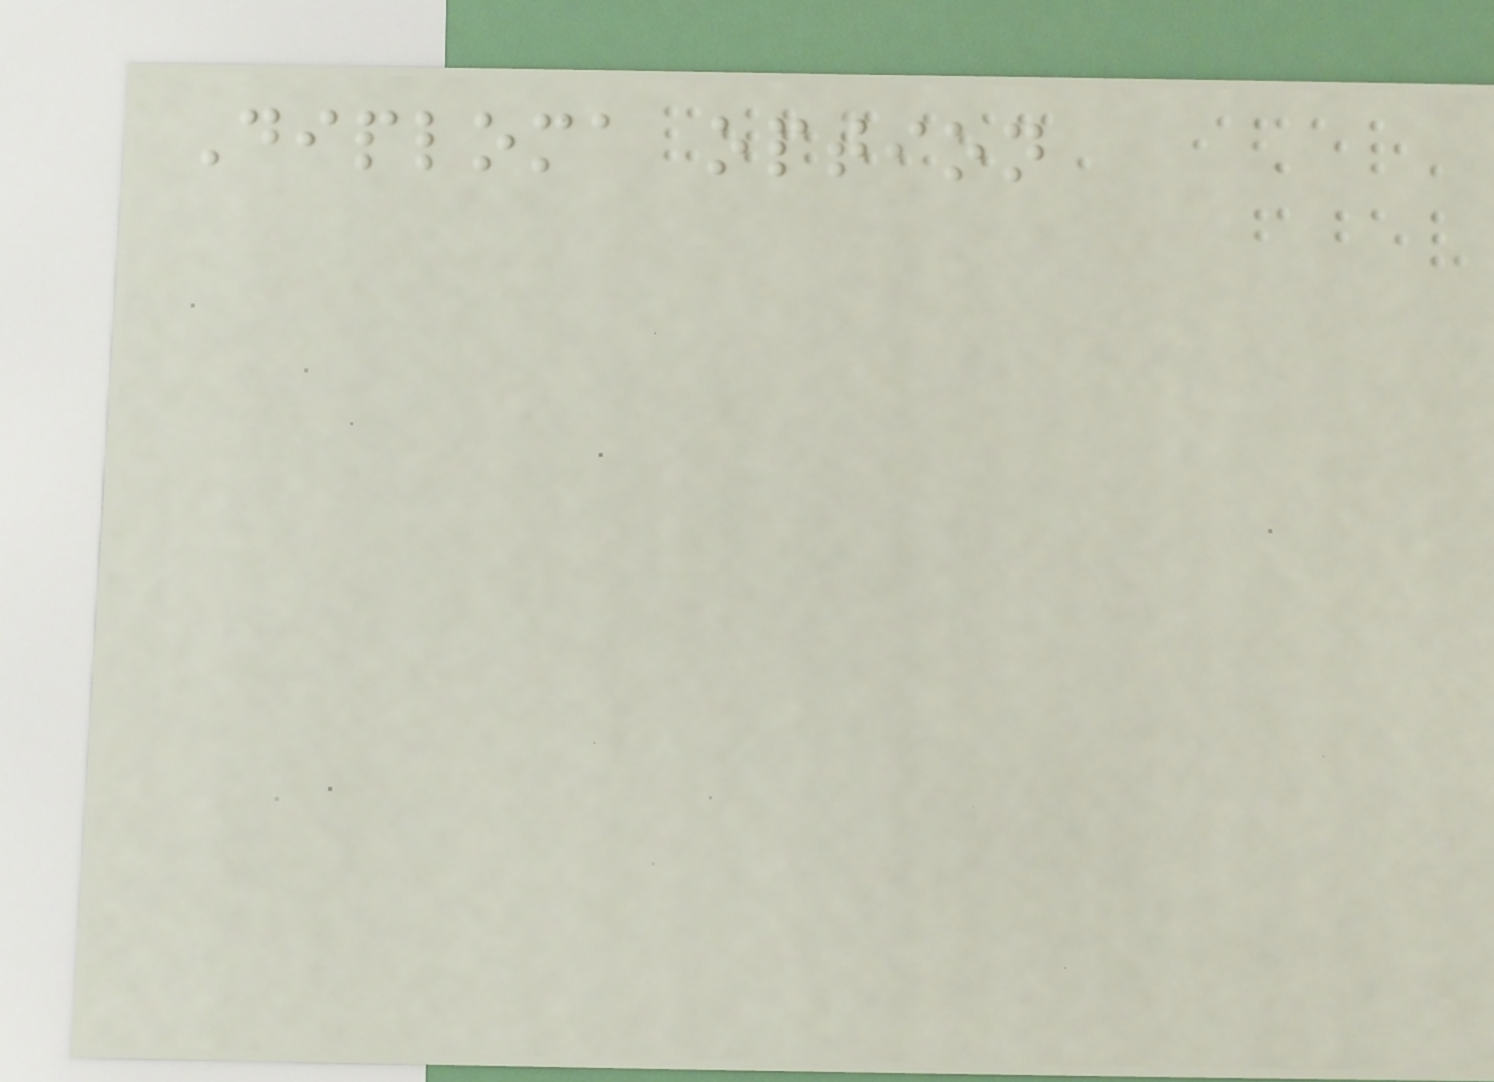Diploma option
